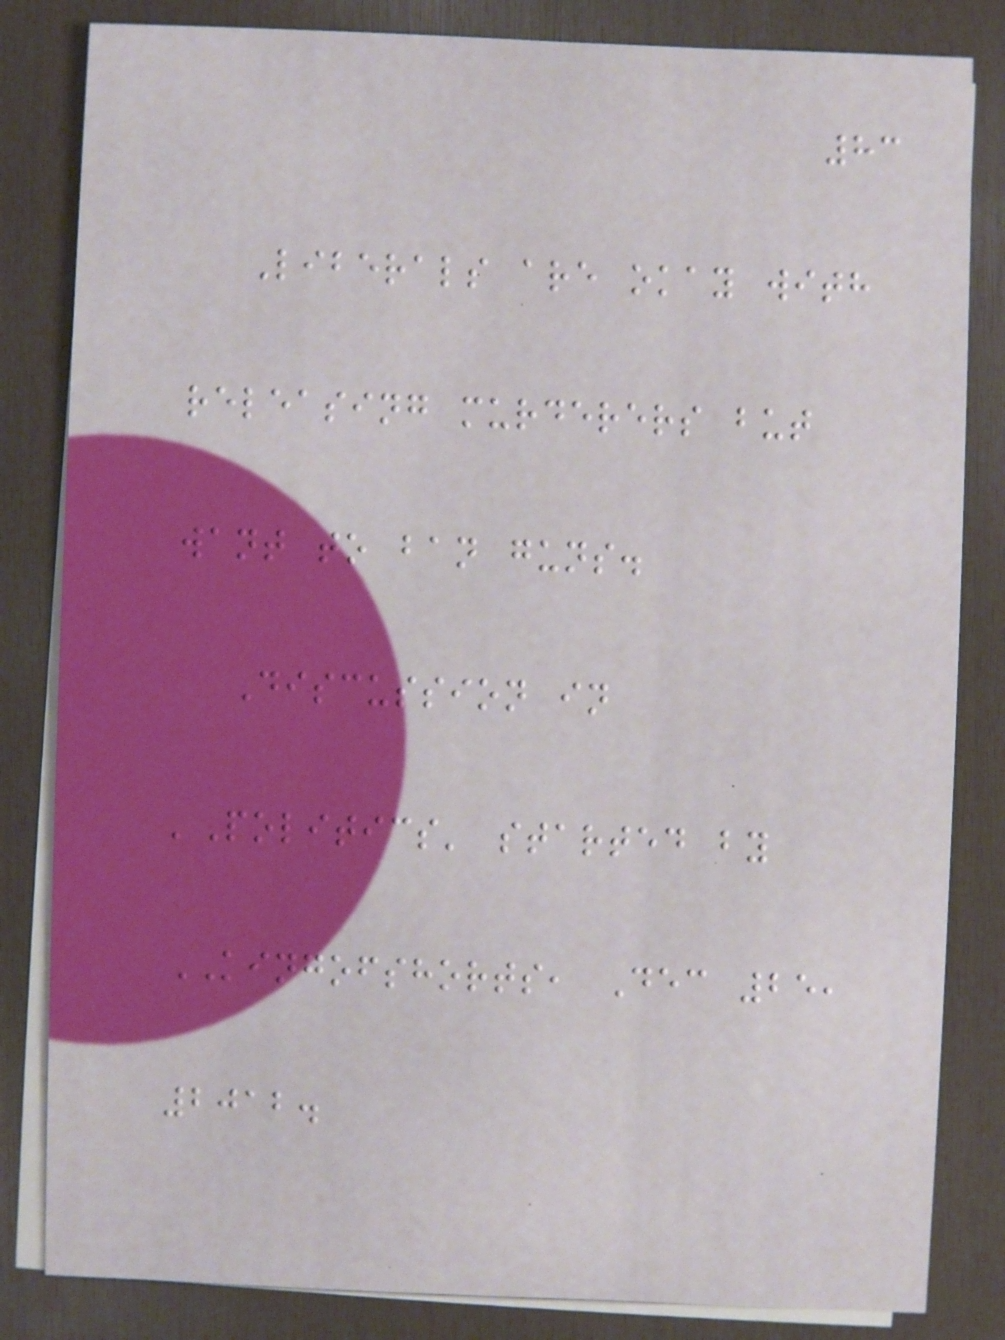83
Liberals are okay with
releasing murderers but
want to ban guns.
Discussion in
'Politics' started by
KINGOFSHORTS, Dec 25,
2012.
